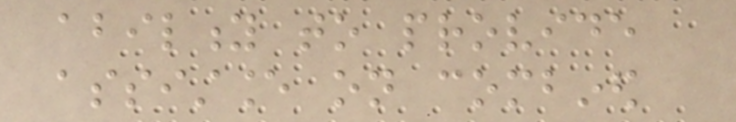ability to provide
assistance on combined
